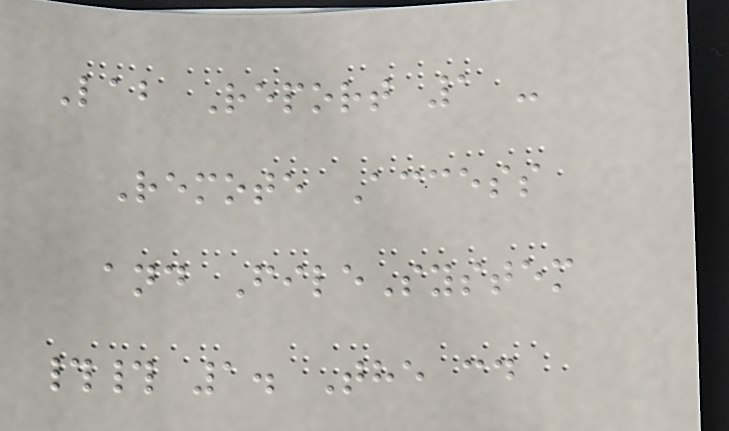Lab Report 1 -
Remote Access
and FileSystem
## 1. The cd
